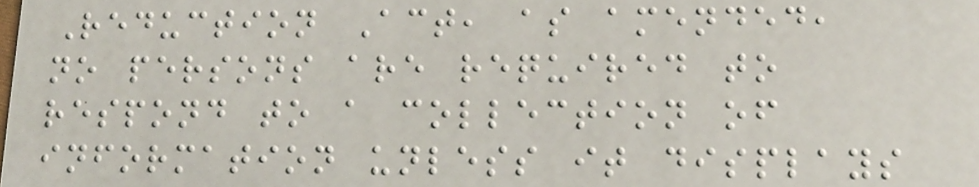Reduction Act, as amended,
no persons are required to
respond to a collection of
information unless it displays
